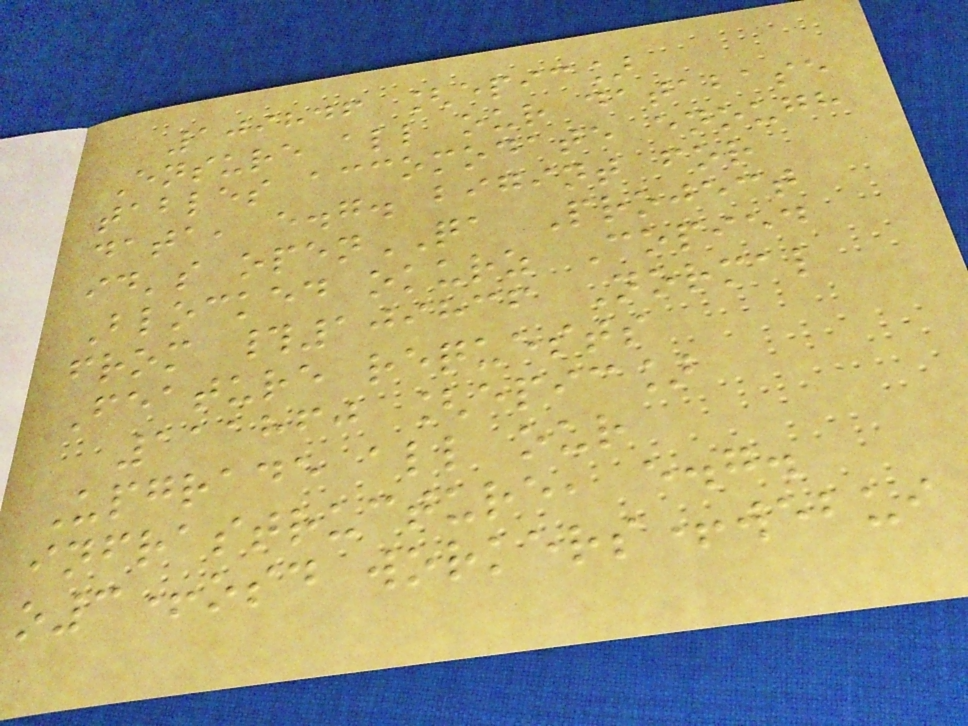109846 [epic]
Ensure all our database
tables accomodate enough
data, e.g. bigint for
id's openQA Project
Blocked okurz Copied
from #109836 Normal
Feature requests
111860 [epic]
Upgrade all our
infrastructure, e.g.
o3+osd workers+webui
